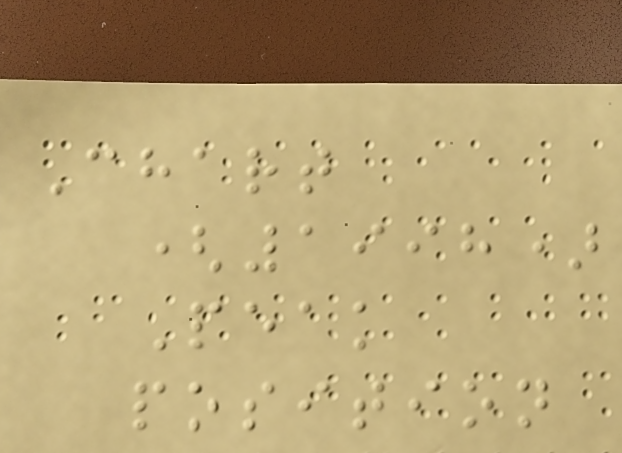Chart
(1998)
Peak
position
